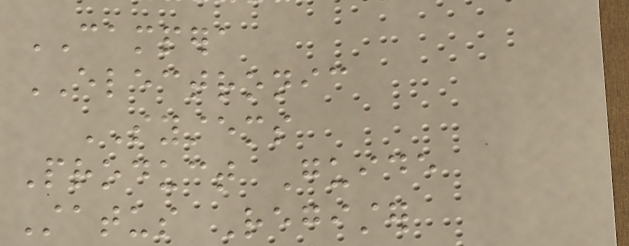CAMPERA
ELECTRONIC
SYSTEMS
Product Guide
Status Register
